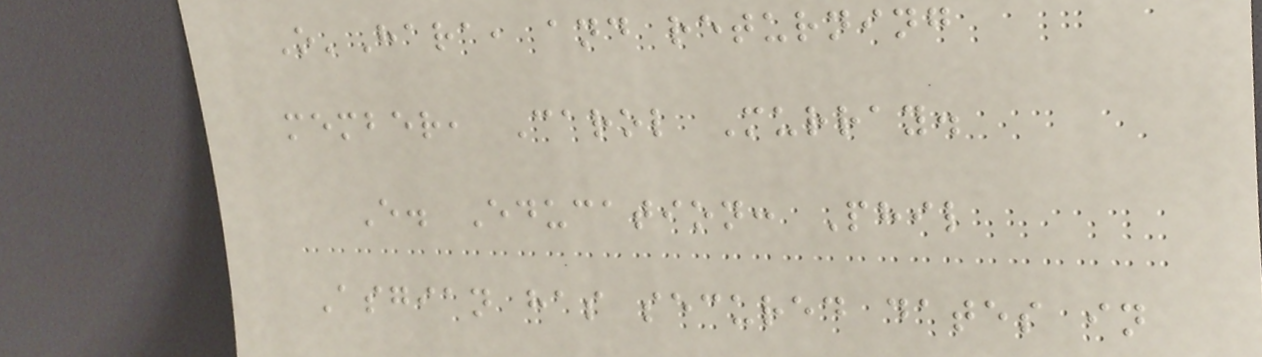O'Hara, and returning
member, Carol Murray.
E. Education: Phil
Asgian has secured dates in
